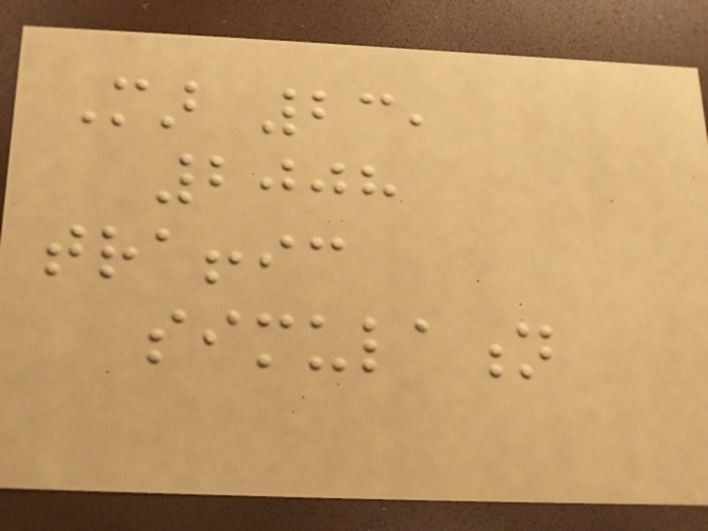Mar 23,
2008
traffic
simulation
